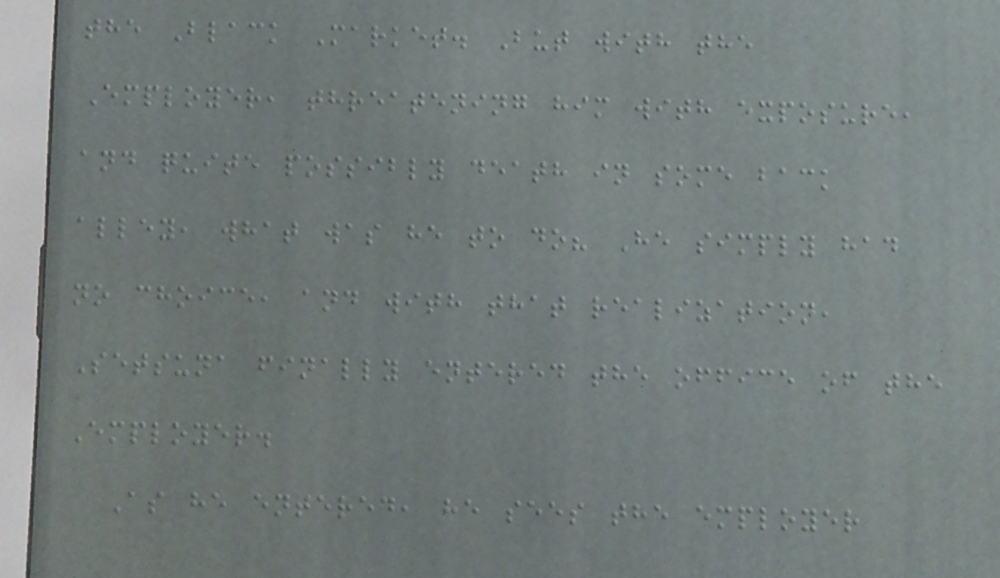the Black Market. But with the
Employer, threatening him with exposure,
and quite possibly death in some back
alley, what was he to do? He simply had
no choice, and with that realization,
Setsuna finally entered the office of the
Employer.
As he entered, he sees the employer
